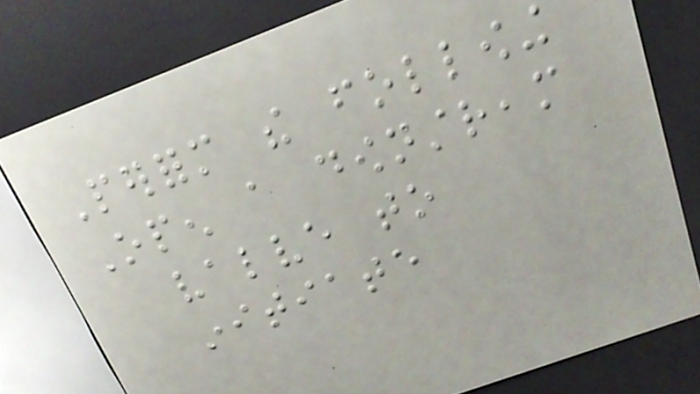Perform the following
Open a downstream
valve to
initiate
